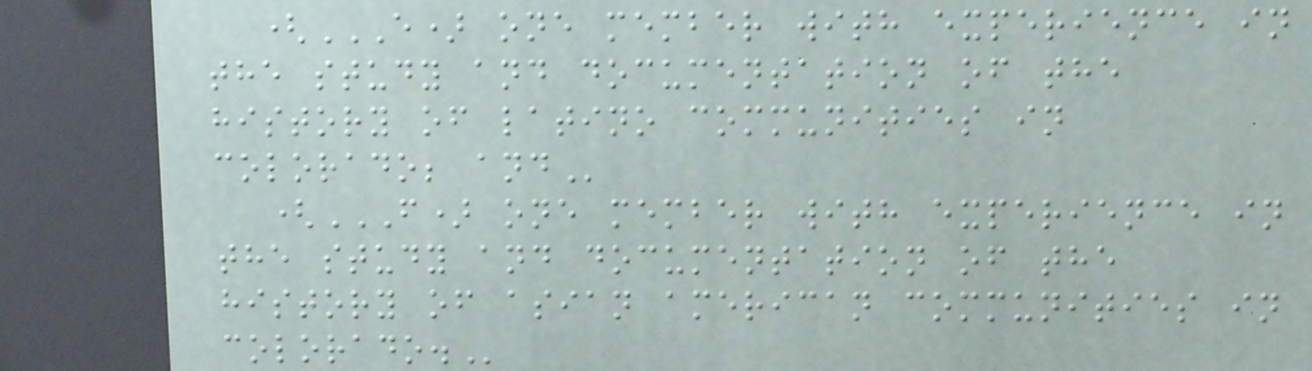(E) ONE MEMBER WITH EXPERIENCE IN
THE STUDY AND DOCUMENTATION OF THE
HISTORY OF LATINO COMMUNITIES IN
COLORADO; AND
(F) ONE MEMBER WITH EXPERIENCE IN
THE STUDY AND DOCUMENTATION OF THE
HISTORY OF ASIAN AMERICAN COMMUNITIES IN
COLORADO.
